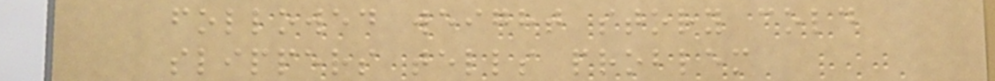followed weight story cold
slippers tells problem
